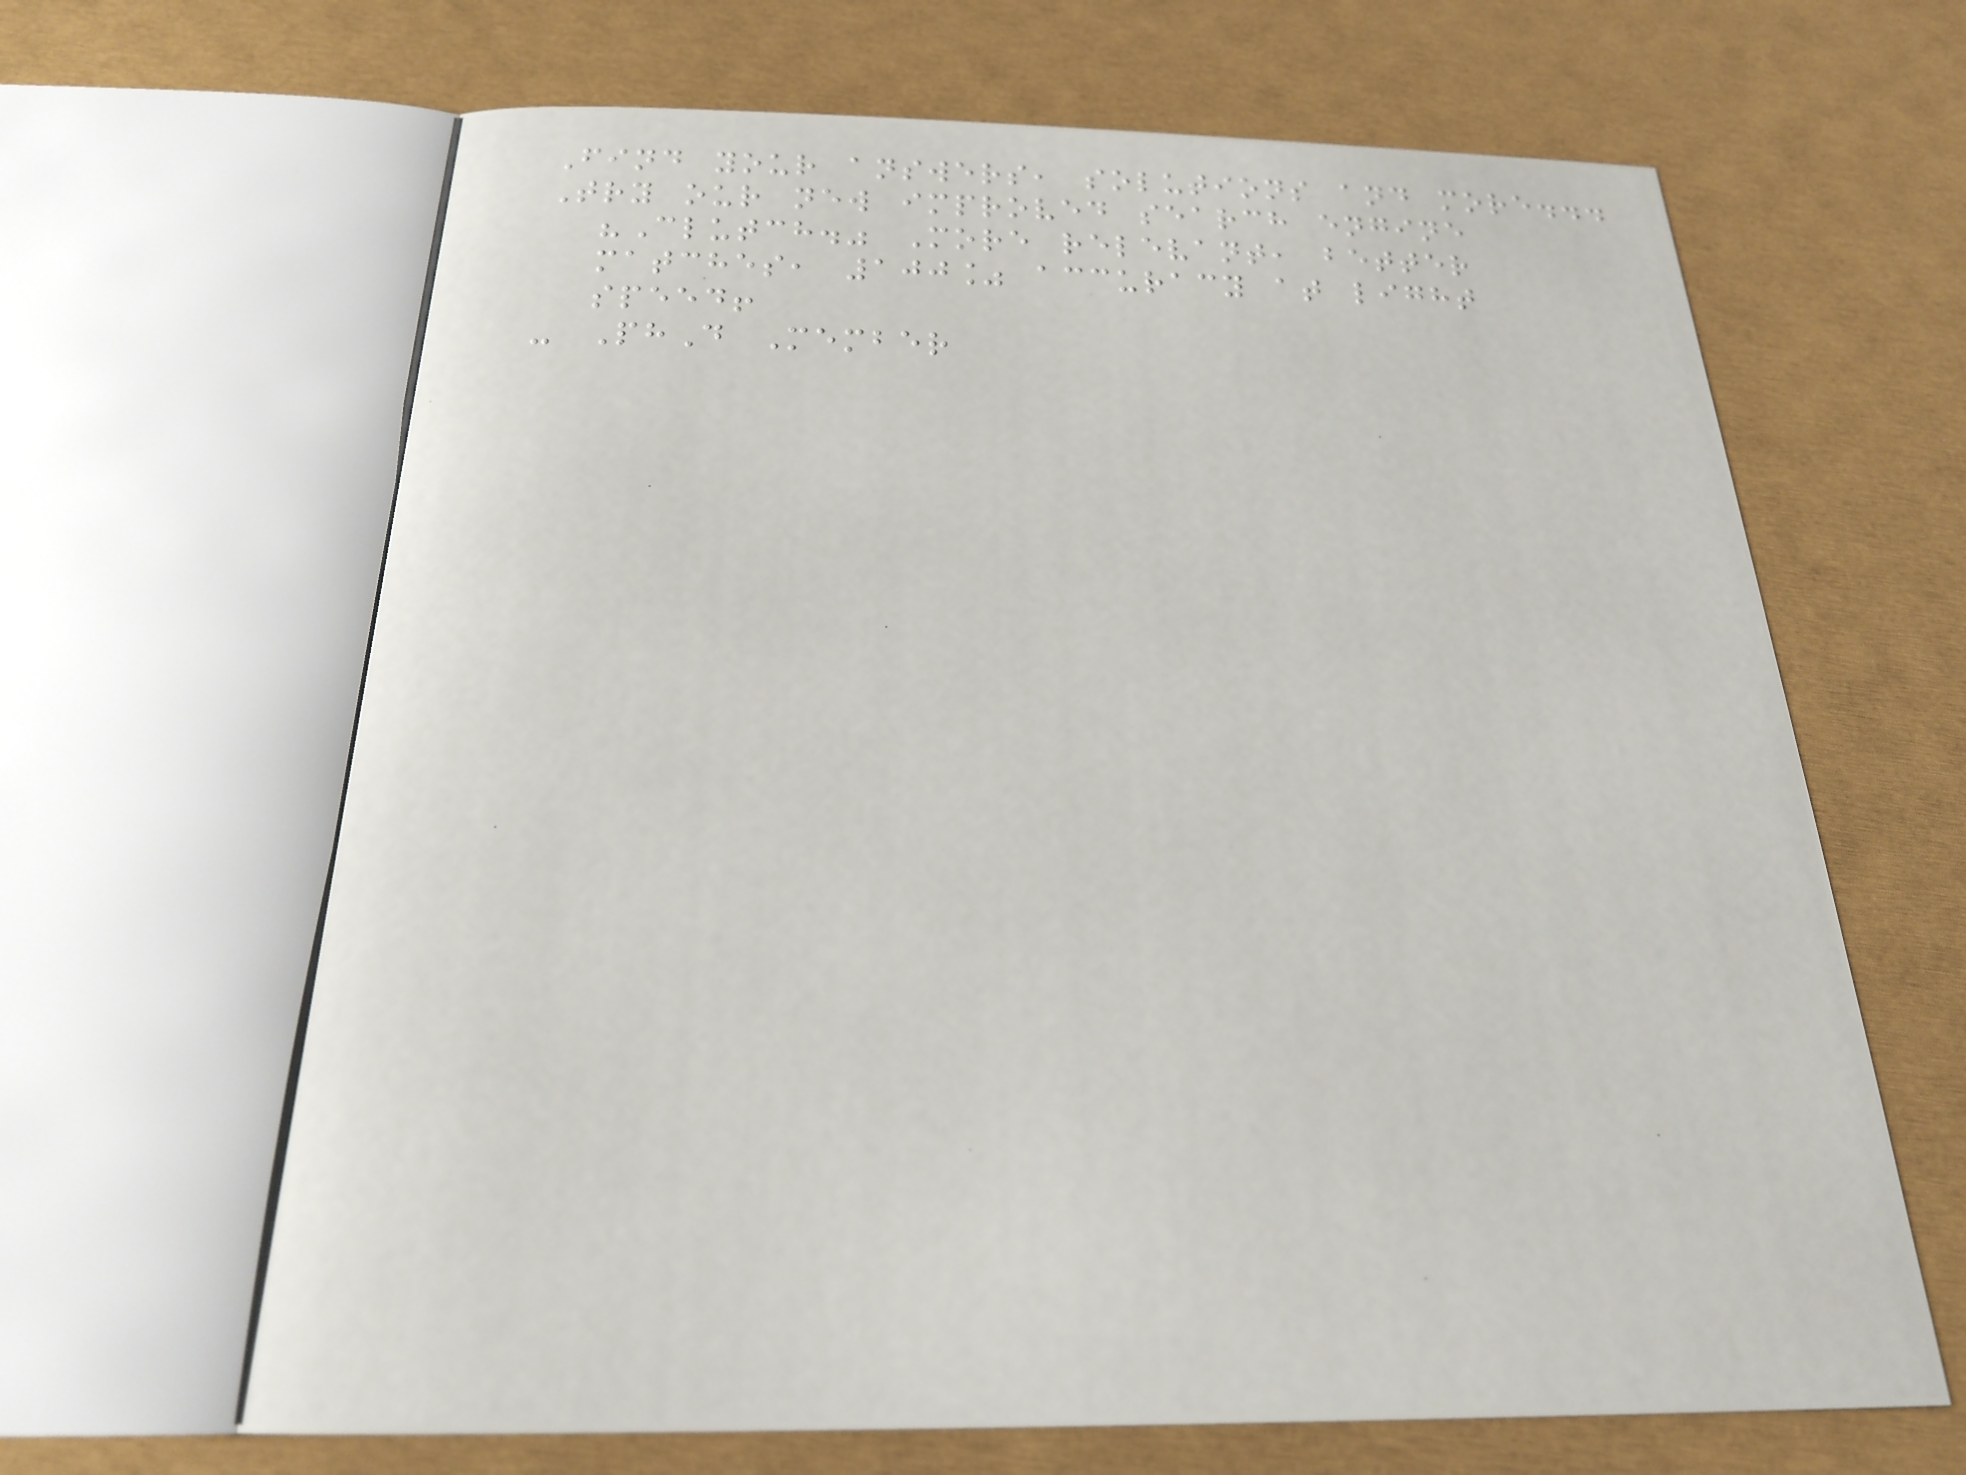Find your answers, solutions and more...
Try our new improved search engine
"Clutch." More relevant, better
matches, 100% accuracy at light
speed!
- PhD Member
